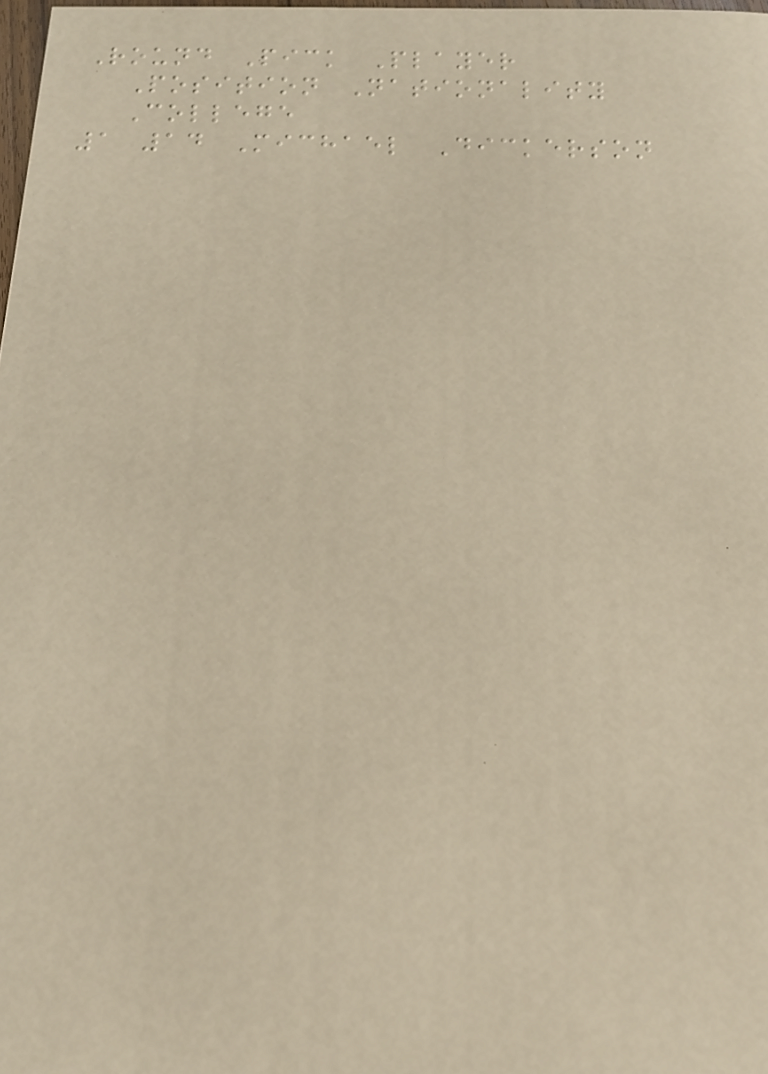Round Pick Player
Position Nationality
College
1 14 Michael Dickerson
